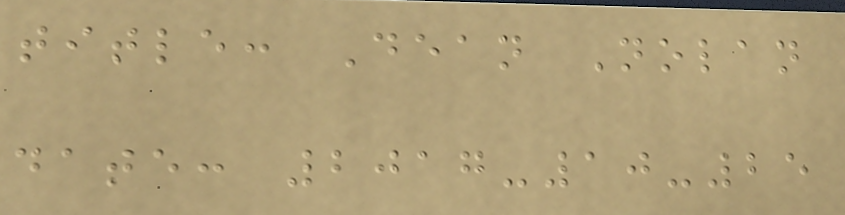title: Dean Nolan
date: 2017-10-25
